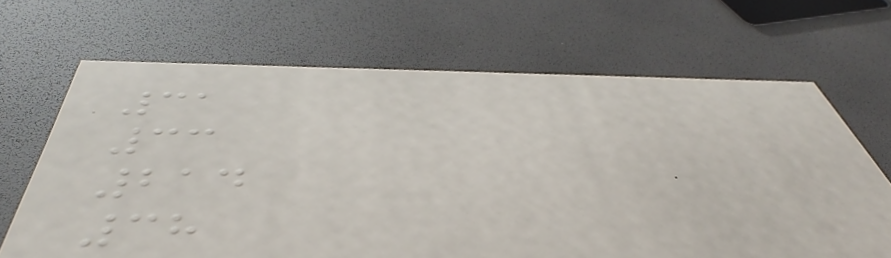31
33
214
38
